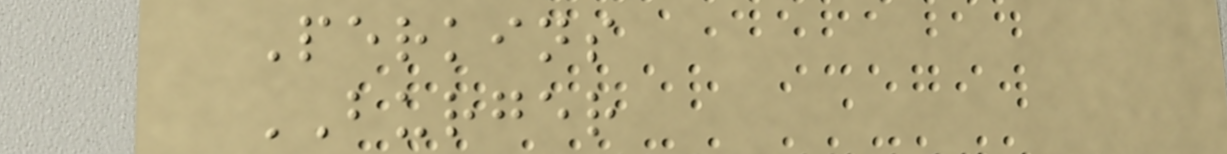Perkins
BURGER
